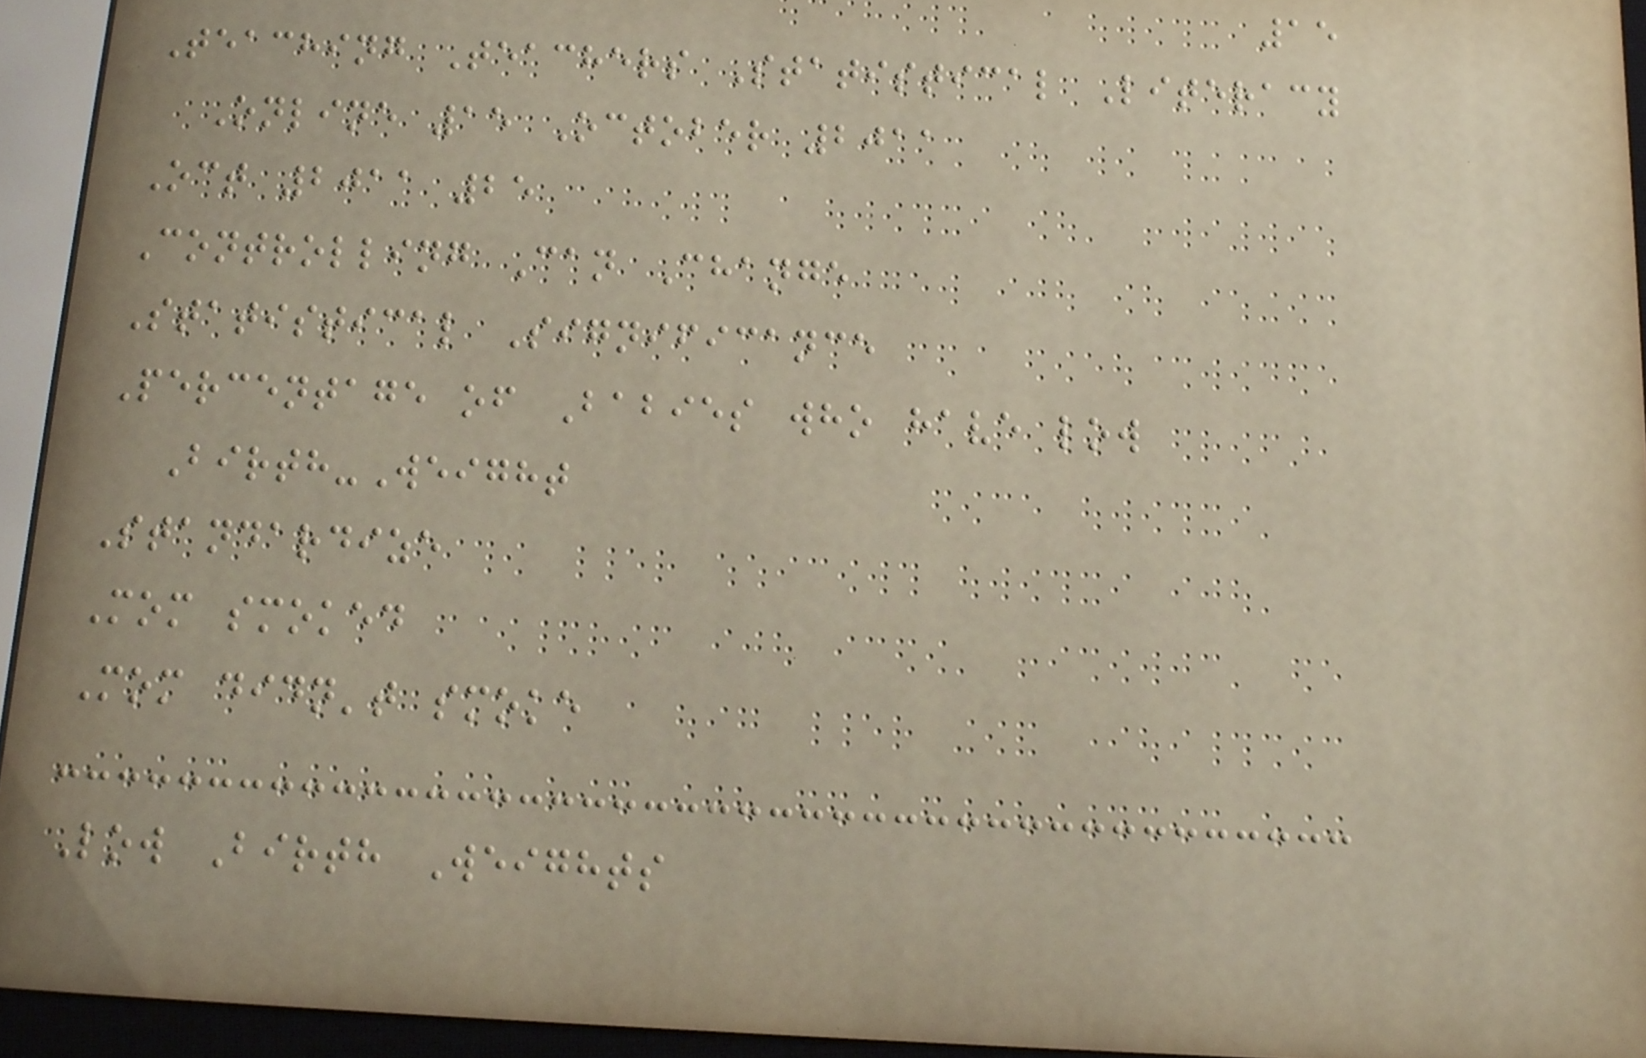15
Teaching Teachers Statistical Literacy
Online 15 October 2011
Oct 2011 25
Controlling Can Change
Statistical Significance
Percentage of Babies who have low
Birth-Weight
Standardize
Mom smoked
Mom didn't smoke
Low Birth Weights
